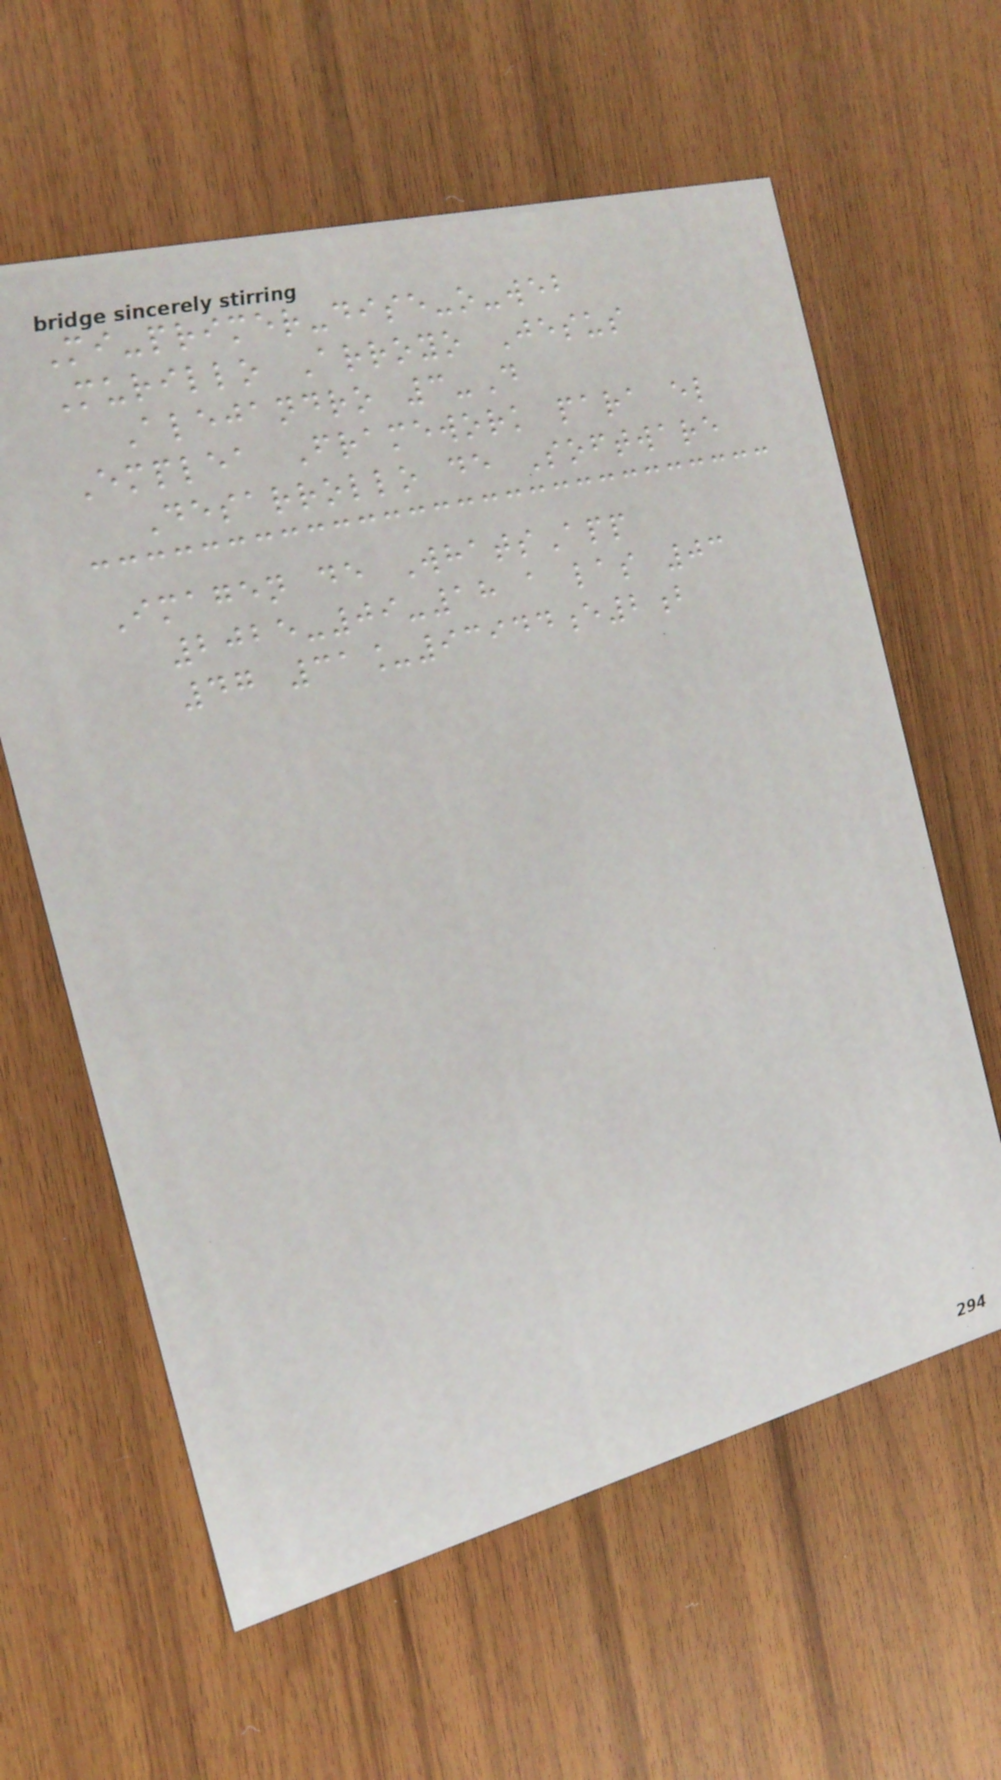Mi-primer-dise-o-web
Murillo Arroyo Jesus
Alejandro 3-D
Emplea Framework para el
Desarrollo de Software
Imagen de WhatsApp
2025-09-18 a las 03
47 31_93944e2b
